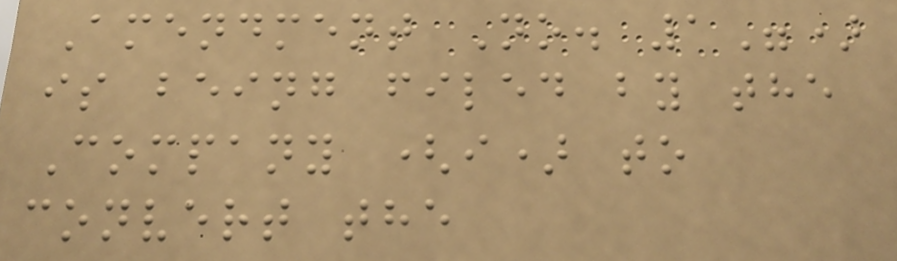Amendment No. 1")
is being filed by the
Company (i) to
convert the
